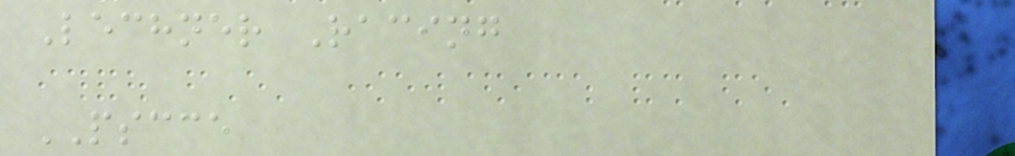Lechner Racing
PSCCE
